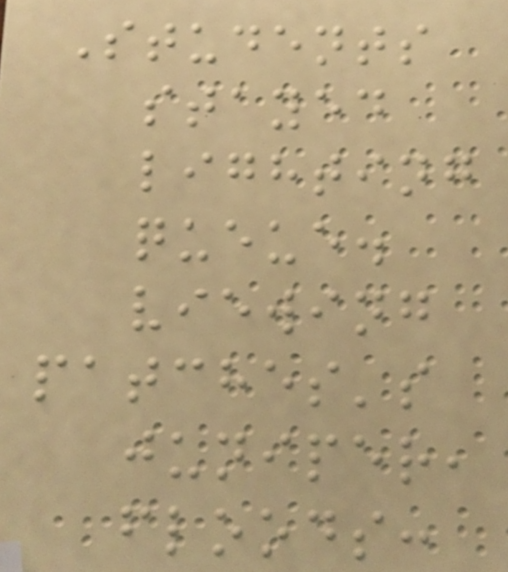Students
stayed
lighting
queue.
viewing
patches's
juniper,
floods:
